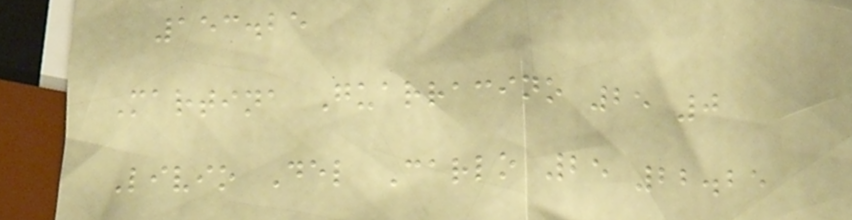153.25
Martina Guarracino 25 0
Livio Del Carlo 25 22.25
